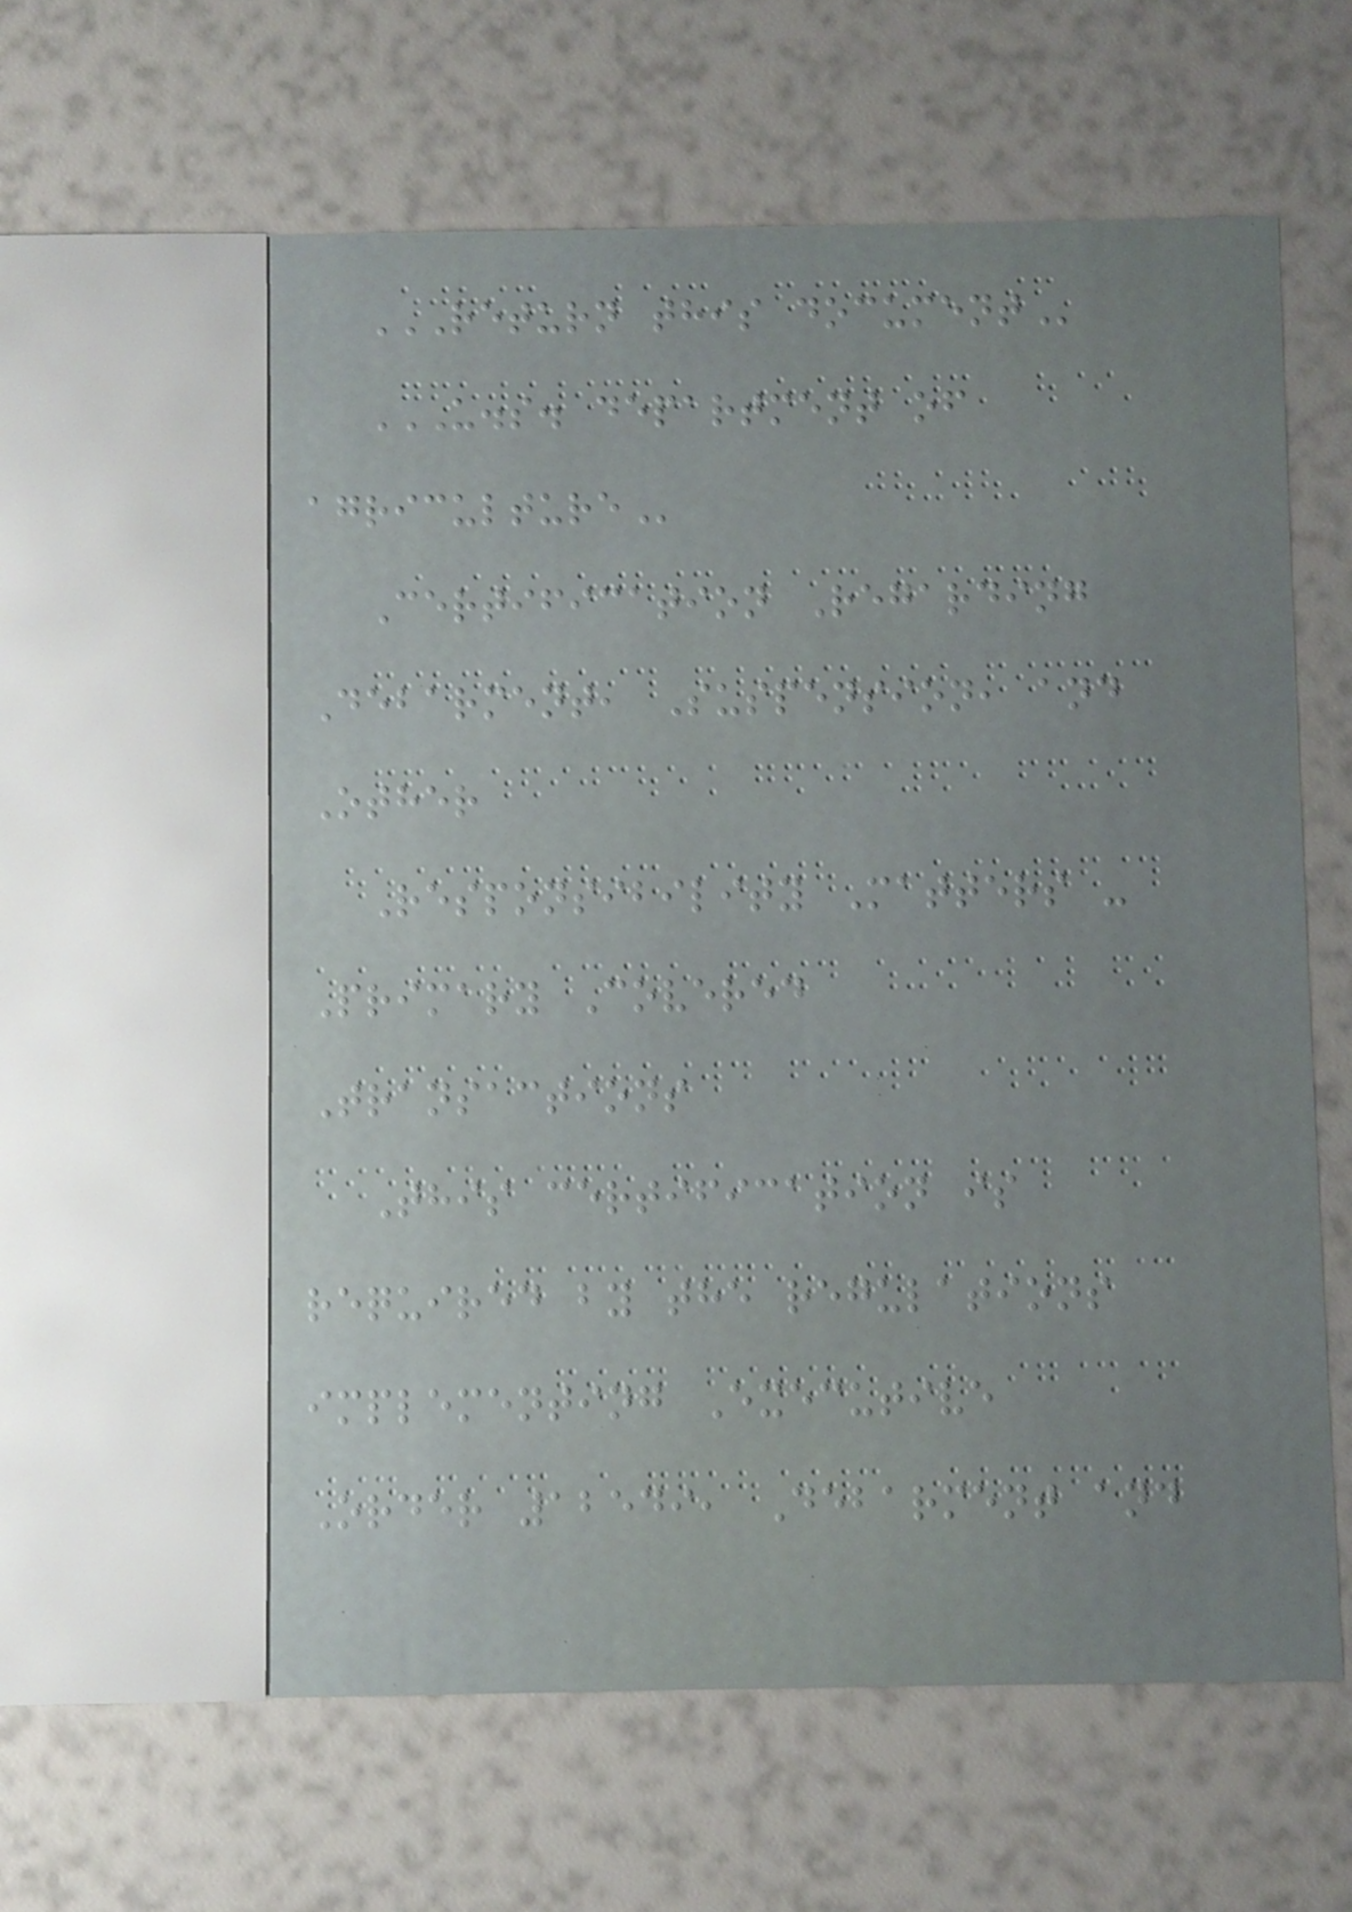RETURN THIS DOCUMENT
U.S. DEPARTMENT OF
AGRICULTURE
Certification Regarding
Debarment, Suspension, and
Other
Responsibility Matters -
Primary Covered
Transactions
This certification is
required by the regulations
implementing Executive
Order 12549, Debarment and
